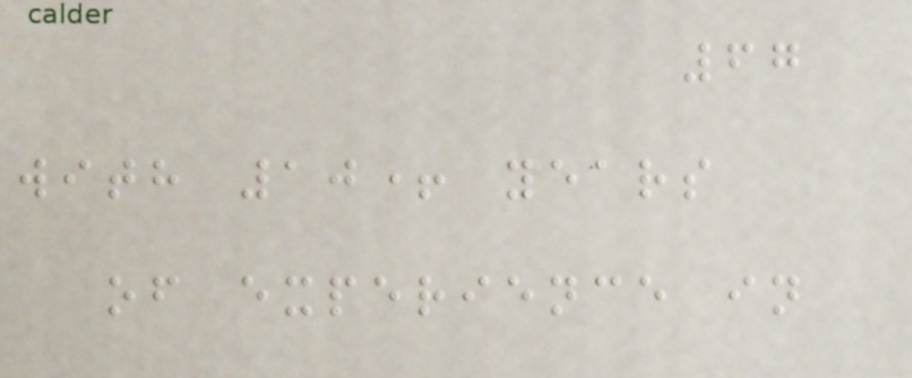67
with 10+ years
of experience in
